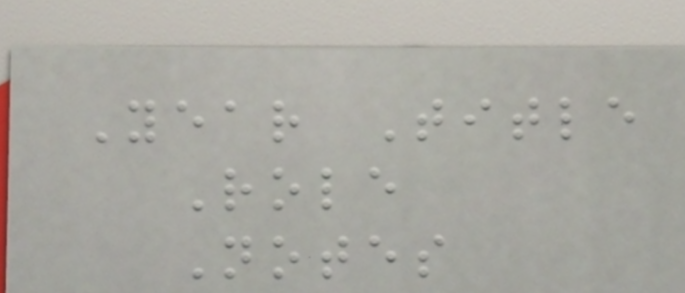Year Title
Role
Notes
